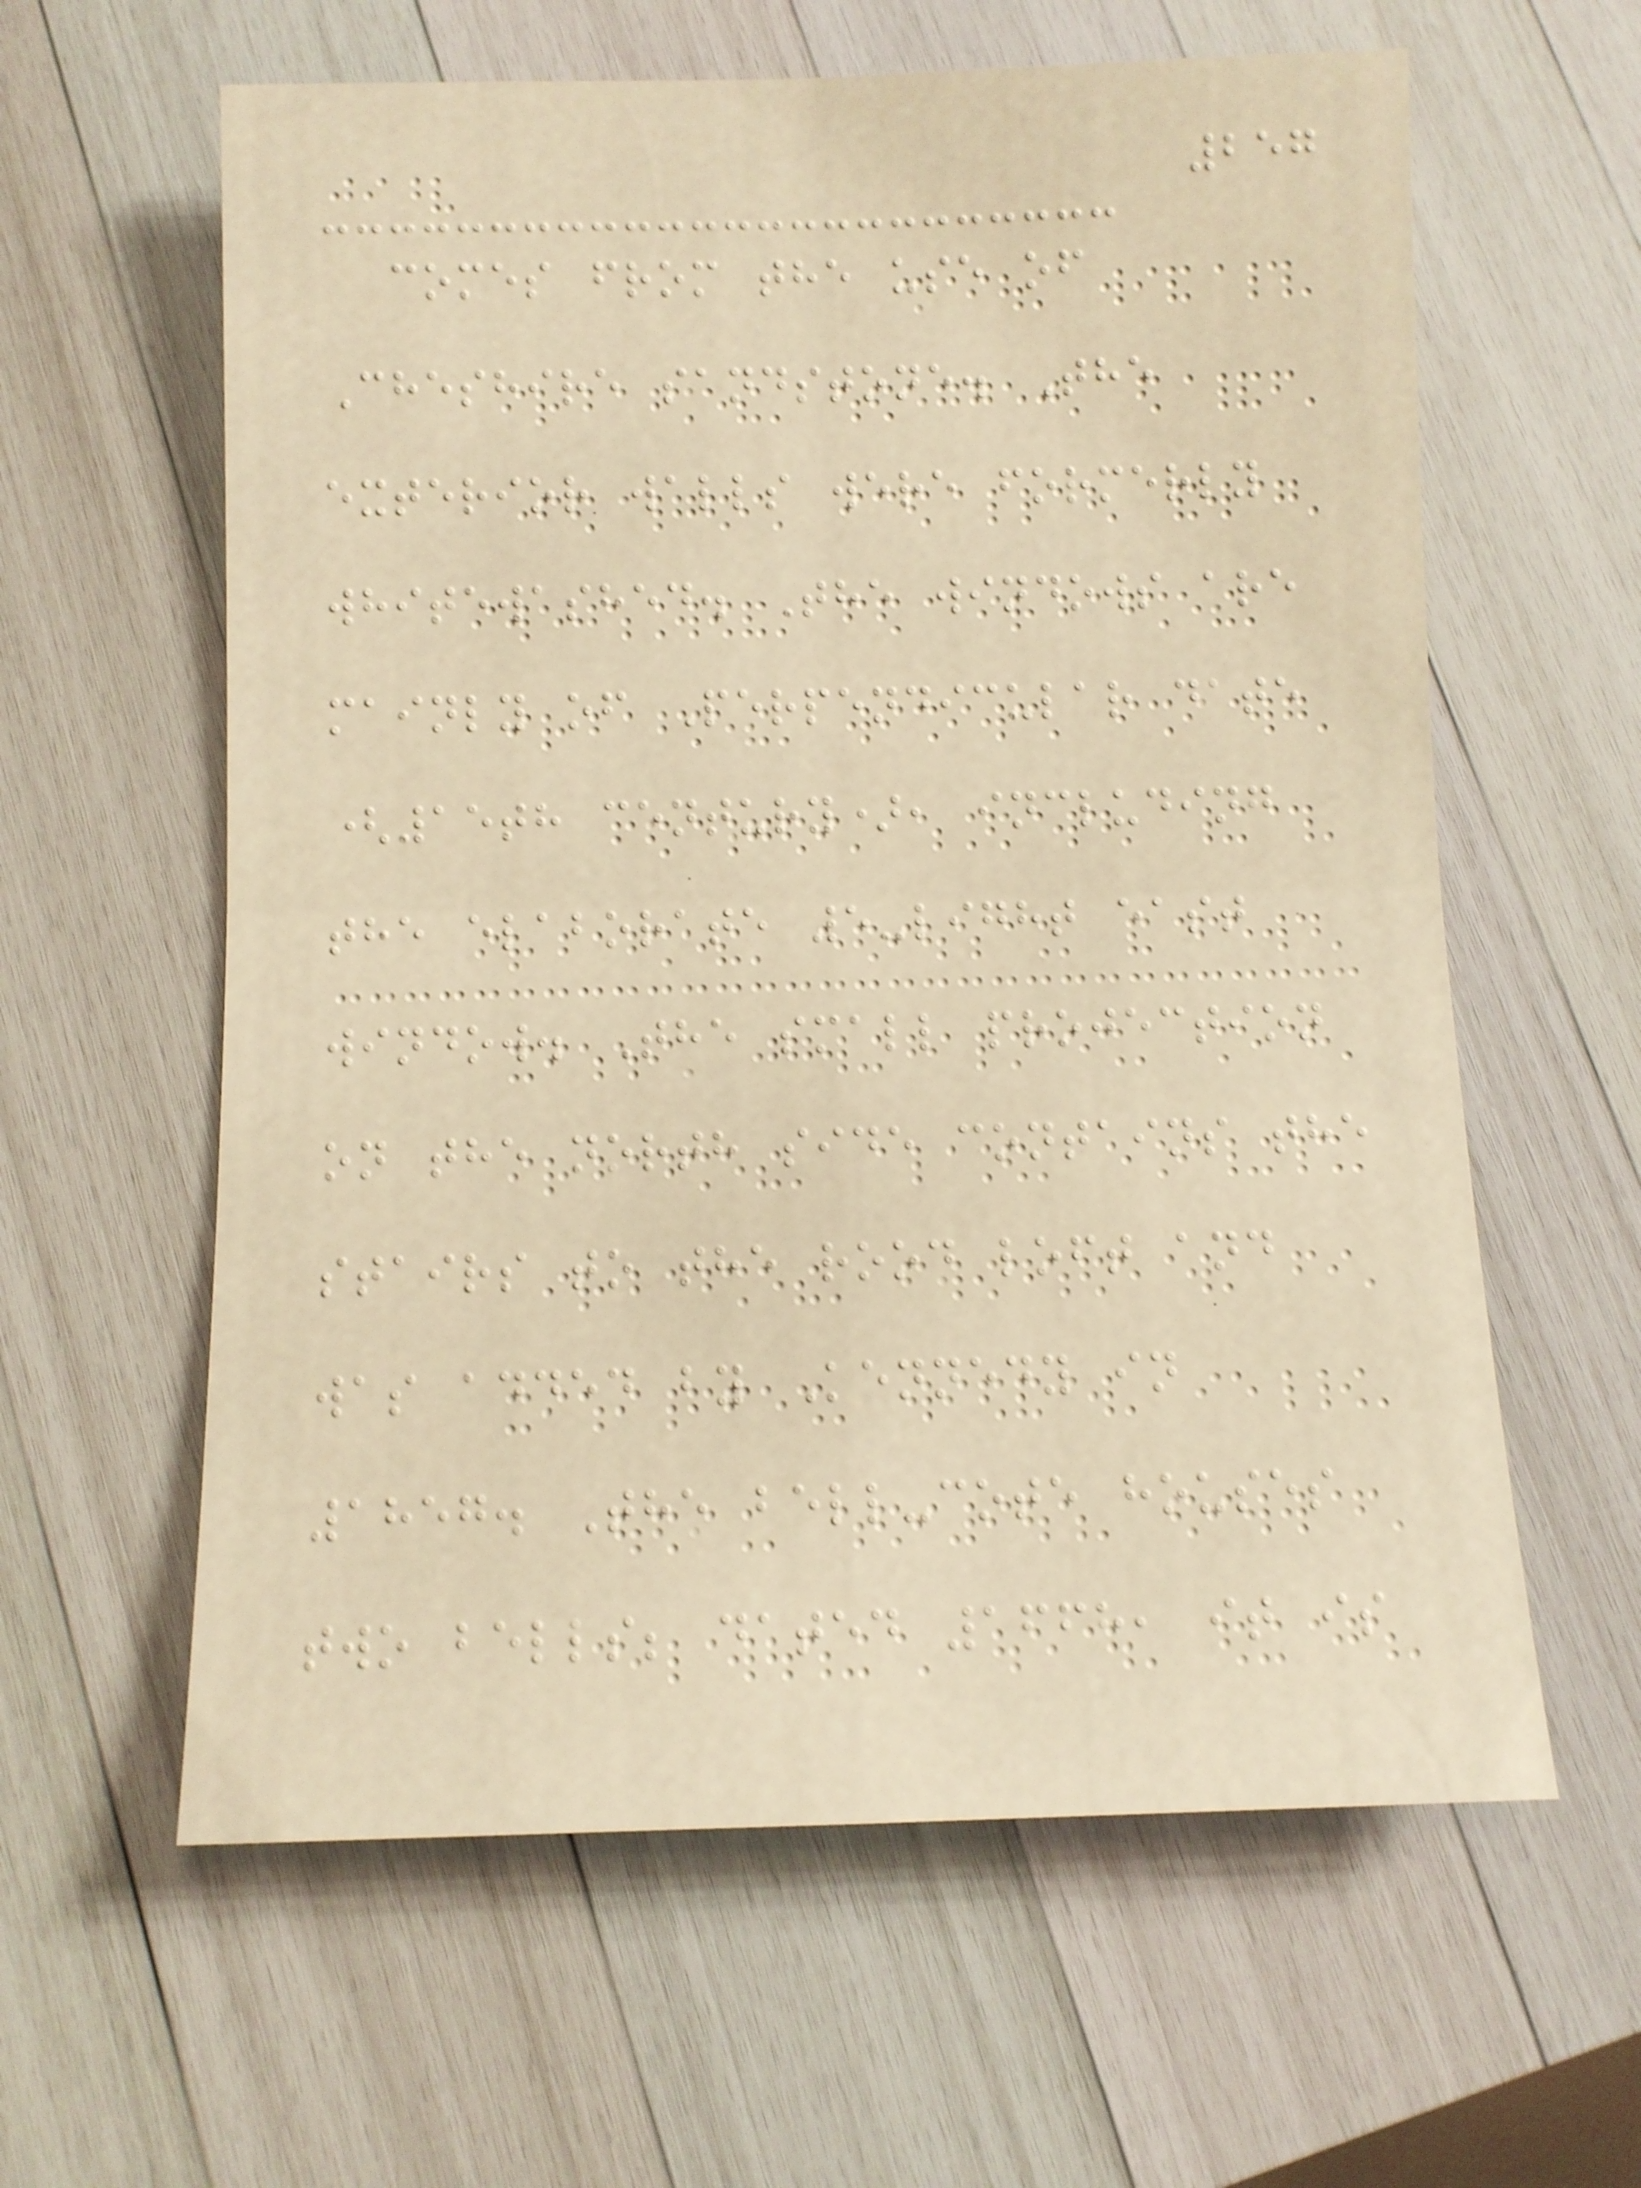257
comes from the use of
Cheshire sandstone. The
exterior walls were formerly
whitewashed. The windows are
mainly of Perpendicular date
(15th century), including
the elaborate 5-light east
window. The small projection
on the north side contains the
stairs to the rood loft and
was added by Kennedy in
1857. The bell-cote houses
two bells; dated 1668, it is
